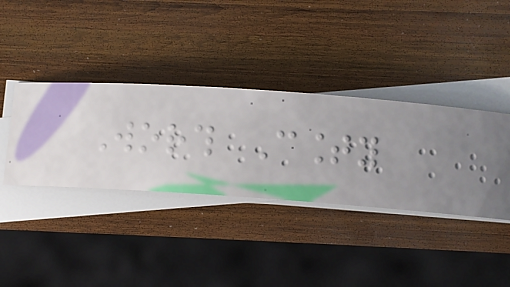Worth County
